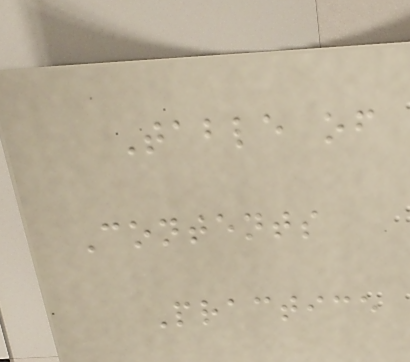Table of
Contents
Practice
